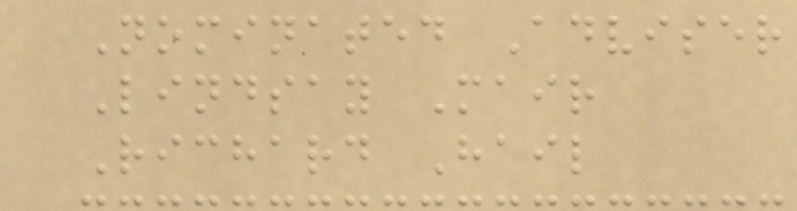Nominated Adviser
Lindsay Mair
Richard Hail
